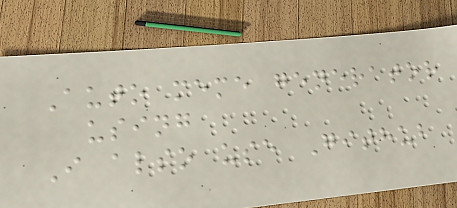Auto meme generator
using
I also use Github
